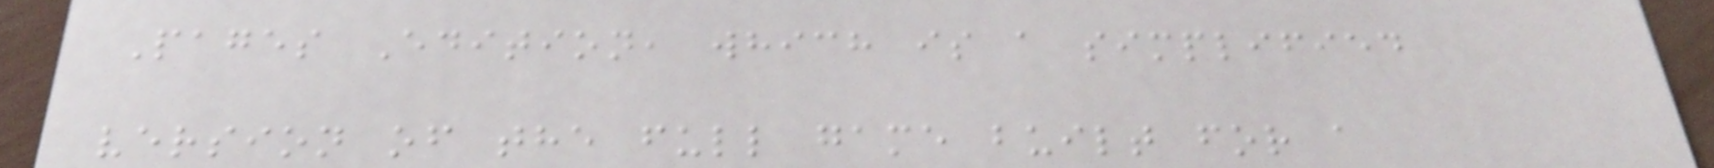Pages Edition, which is a simplified
version of the full game built for a
